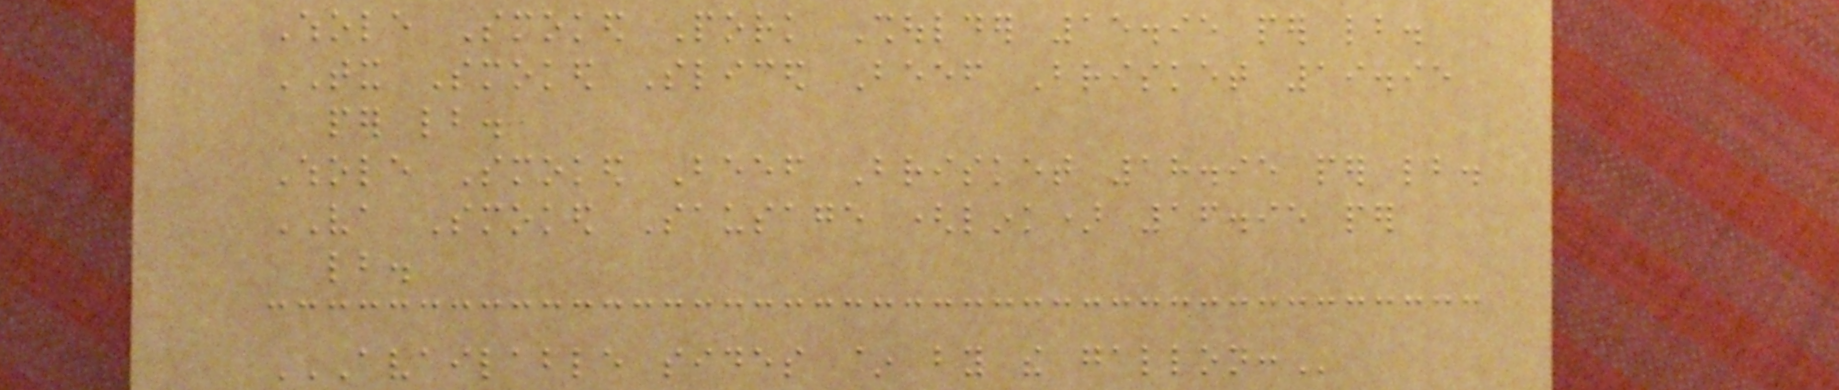Whole Smoked Pork Shoulder 15.95 per lb.
TX Smoked Sliced Beef Brisket 19.95
per lb.
Whole Smoked Beef Brisket 18.95 per lb.
VA Smoked Sausage (link) 16.95 per
lb.
AVAILABLE SIDES ~ BY THE GALLON:
